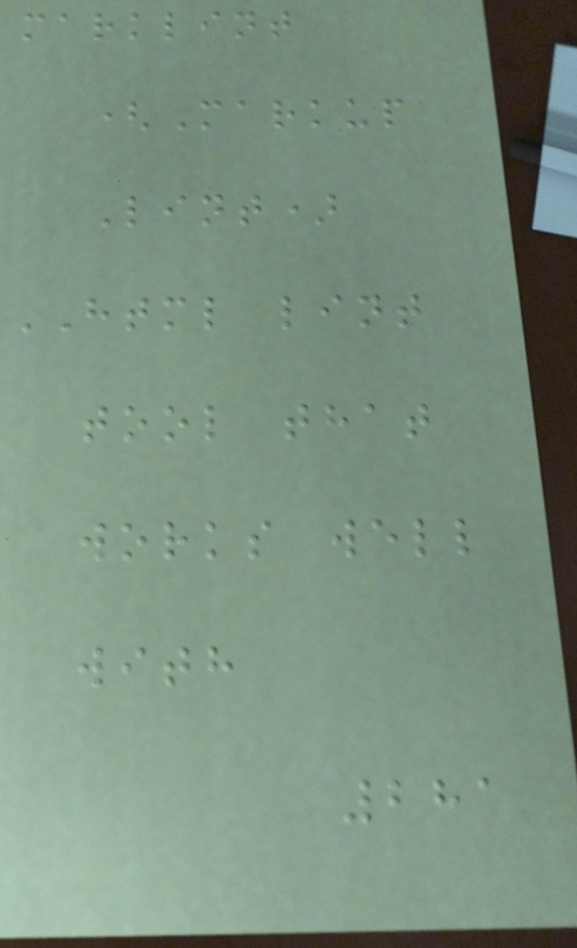marklint
(Markup
Lint)
HTML lint
tool that
works well
with
281
